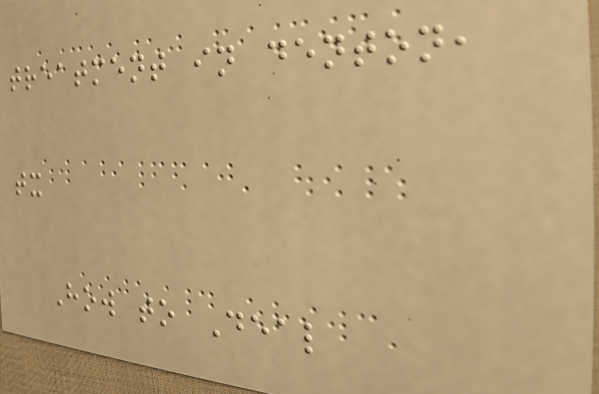treatment in denton,
tx
How to Deal
